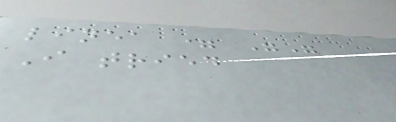linea = ""
I tried
